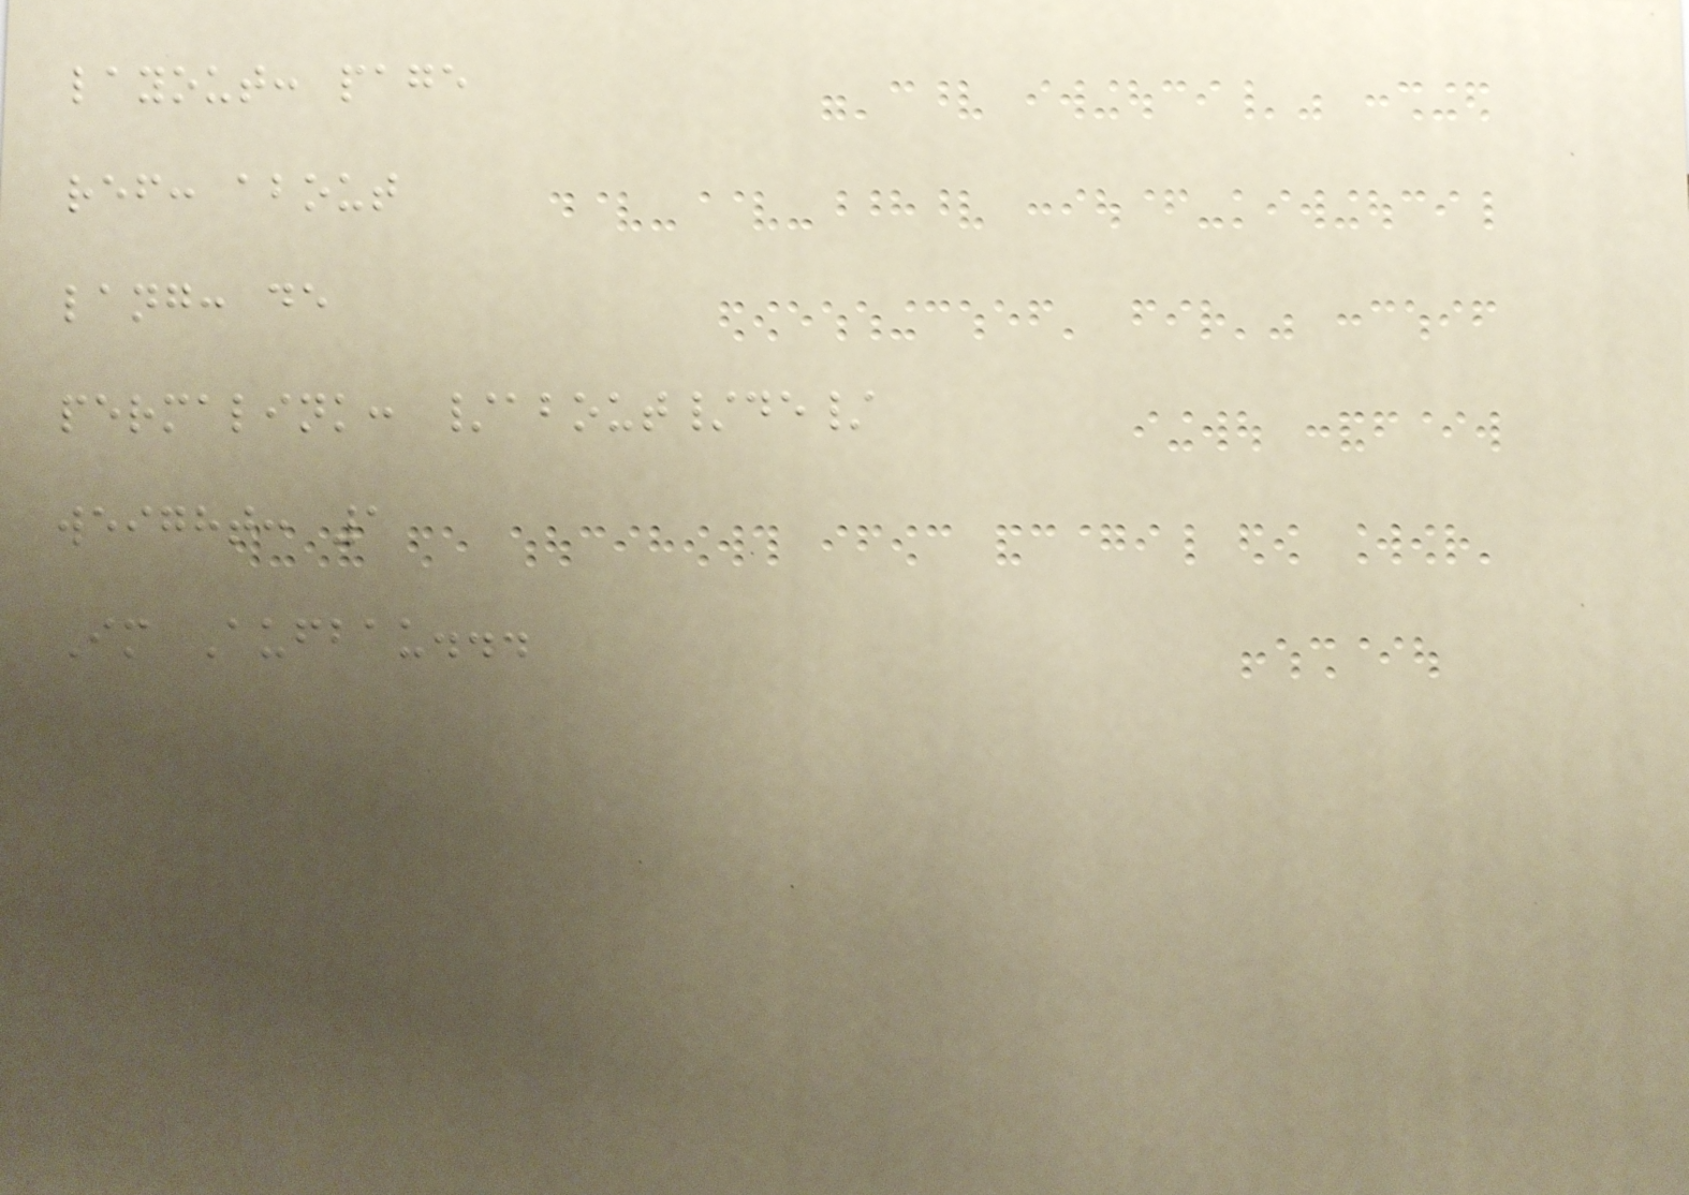layout: page
ref: about
lang: de
permalink: /about/de/
weight: 1
Im Aufbau...
